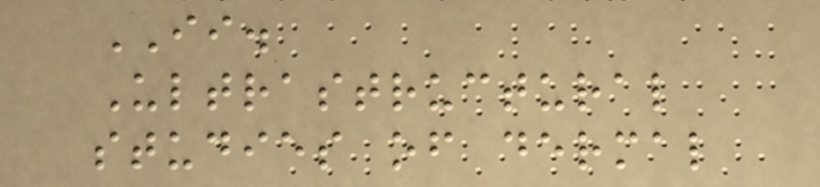II.
Ultrastructural
studies of dermal
